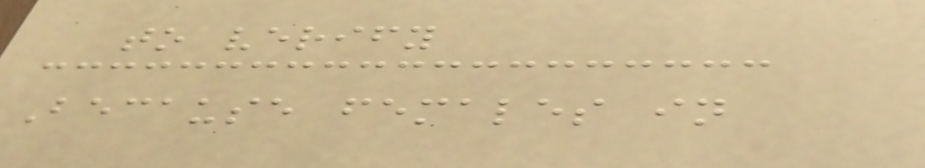to verify
Because females in
